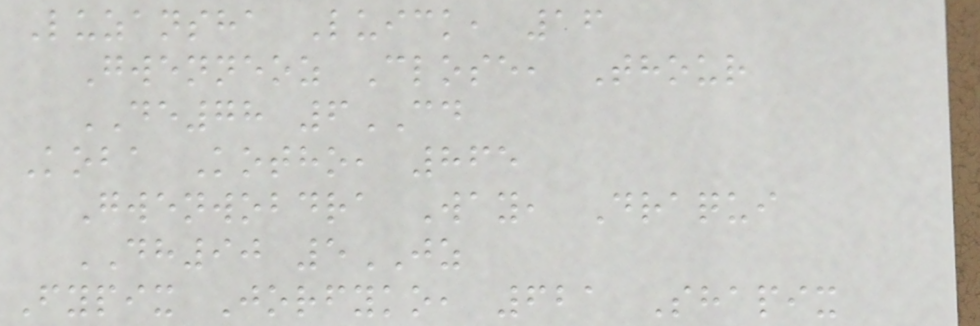Luzansha Luick, 16
Gwenneoz Close, Thour
DE78 6CD
Koba Kotho, 865
Gwenwobdra Way, Draqui
DH90 5JZ
Fypix Jorfyko, 621 Shapix
